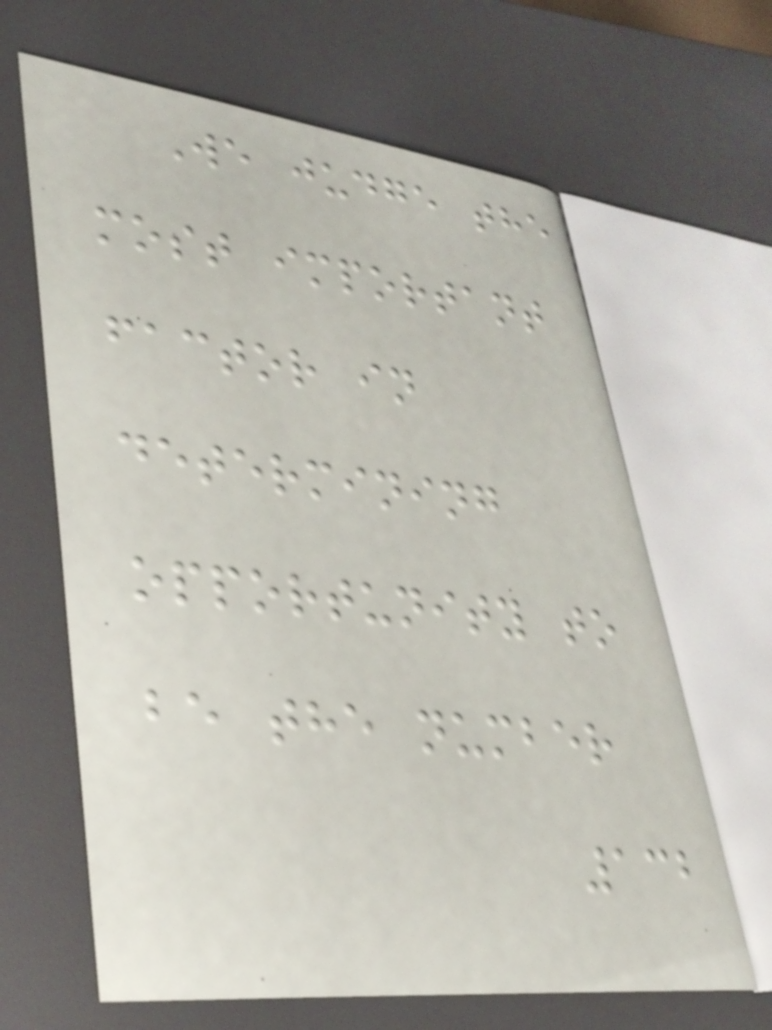We judge the
most important
factor in
determining
opportunity to
be the number
132
